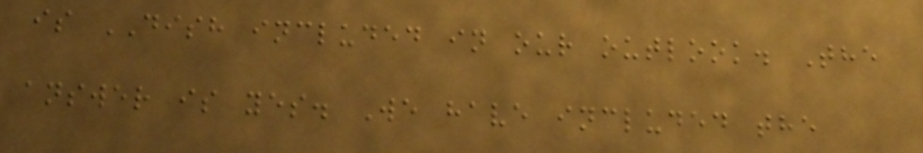is DISH included in our outlook. The
answer is yes. We have included the
